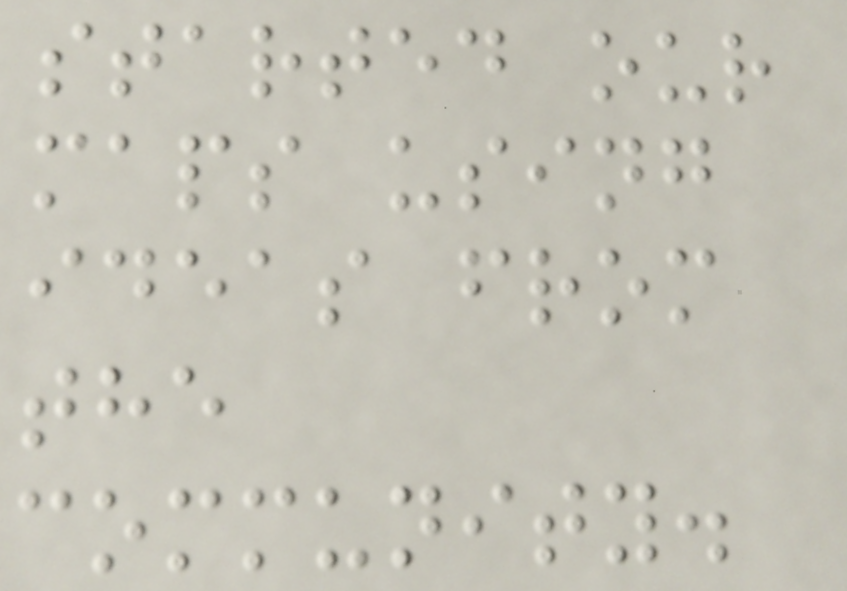started our
maps using
ideas from
the
community.
